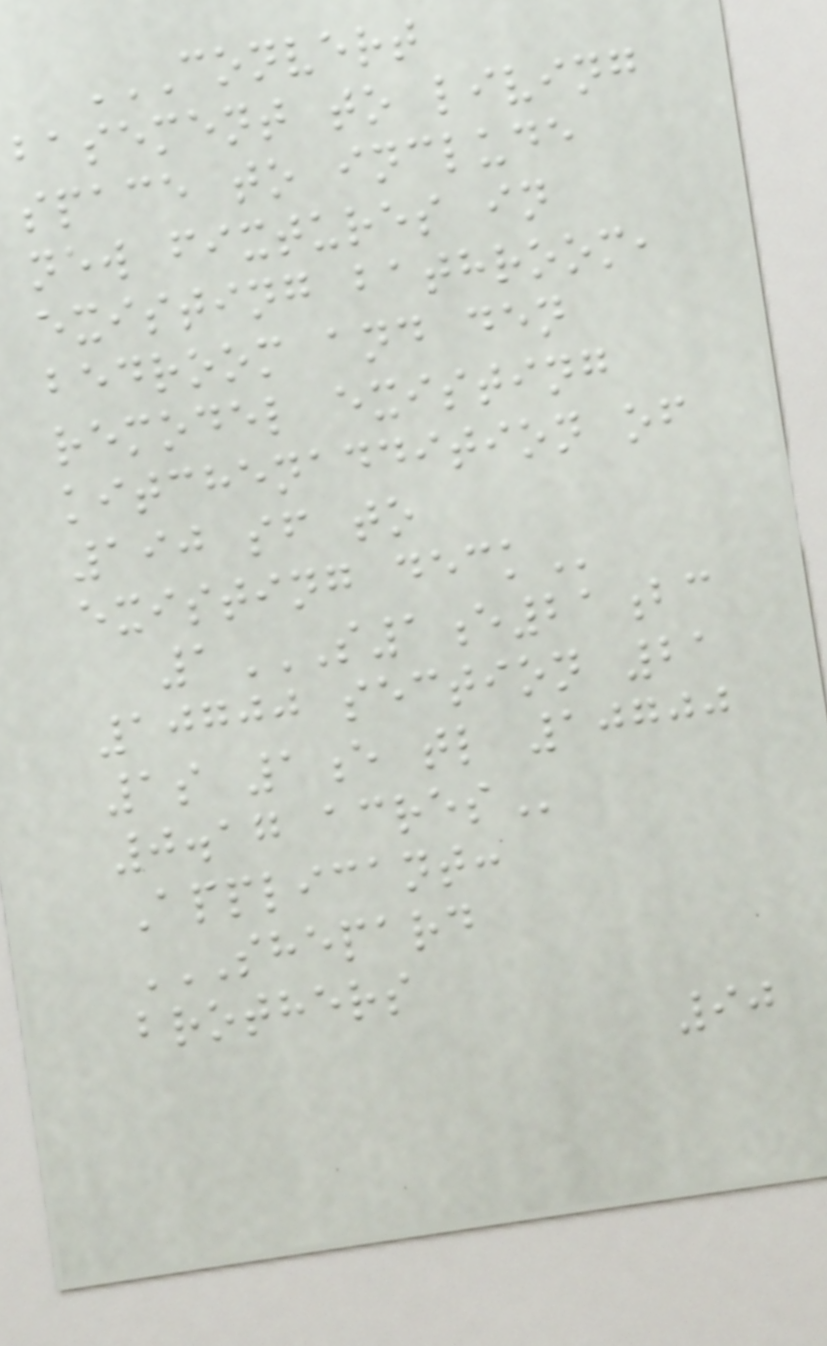CONVERT
BASEMENT TO LIVING
SPACE TO INCLUDE
NEW FIXTURES IN
EXISTING BATHROOM,
BEDROOM AND DEN
REMODEL EXISTING
KITCHENADDITION OF
190 SF TO
EXISTING DECK
1S1E21BC
10700 SECTION 21
1S 1E TL 10700
0.17 ACRES
Applicant:
SHEPARD
BROTHERS
90
